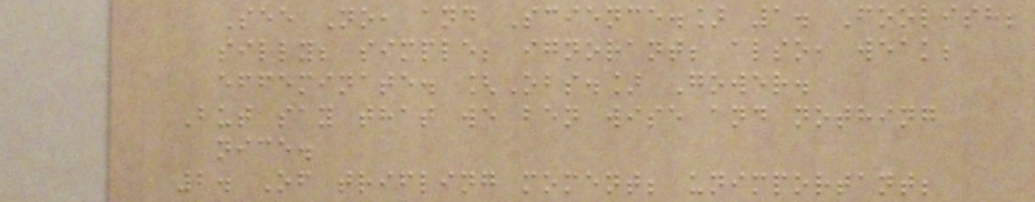See No, and Science.] 1. Foolish;
silly; simple; ignorant; also, weak;
effeminate. [Obs.] Gower.
But say that we ben wise and nothing
nice.
2. Of trifling moment; unimportant;
